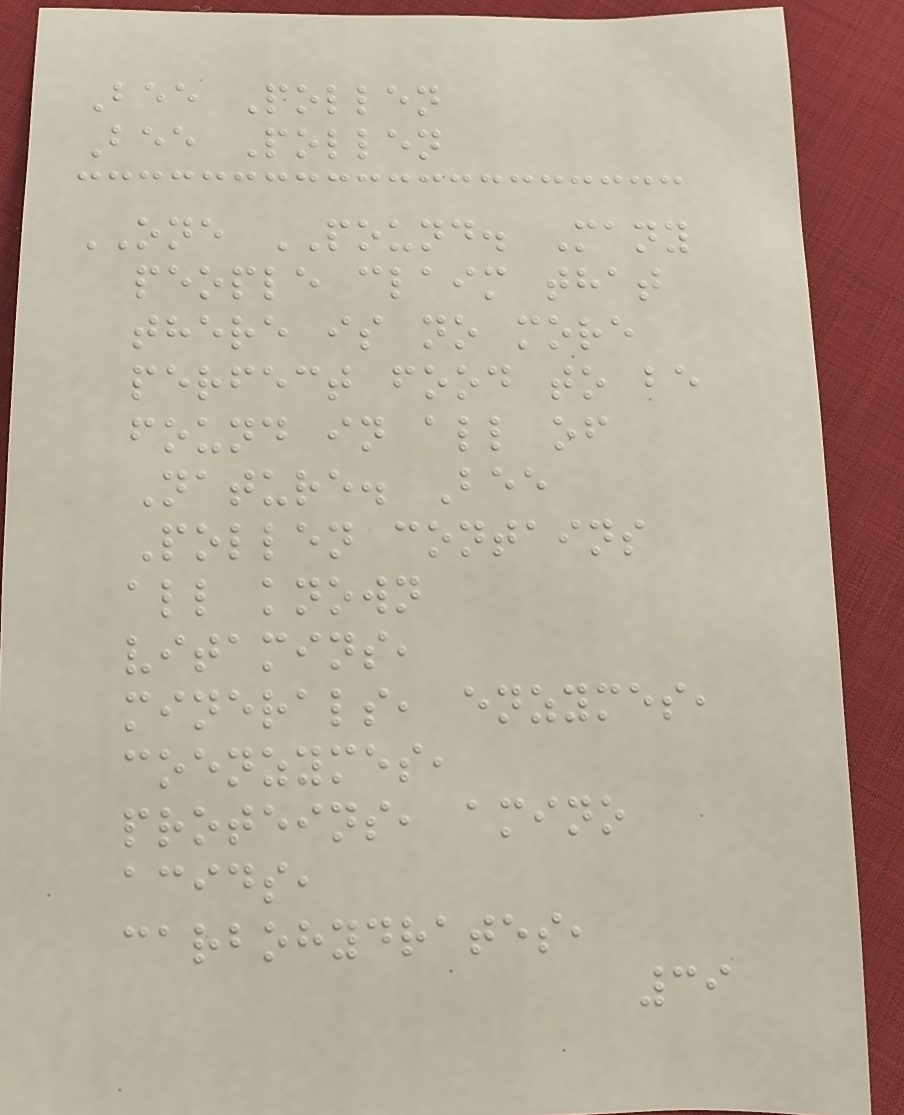Bee Pollen
Bee Pollen
ONE POUND. Many
people claim that
there is no more
perfect food to be
found in all of
Nature. Bee
Pollen contains
all known
vitamins,
minerals, enzymes,
coenzymes,
proteins, amino
acids,
carbohydrates,
39
